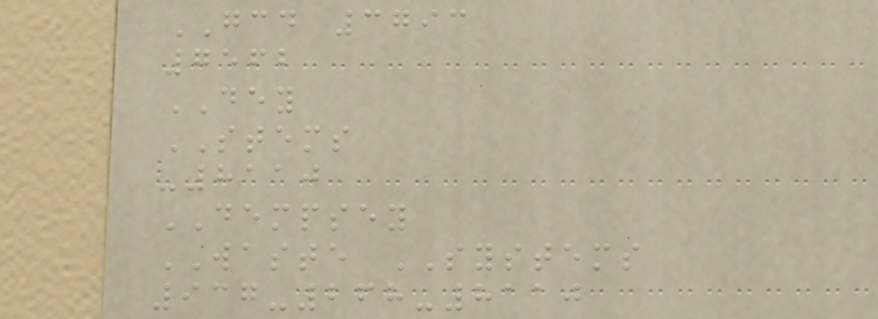GCD 3793
7562
DEY
STEMS
-8110
DEMPSEY
WASTE SYSTEMS
937-268-8110
